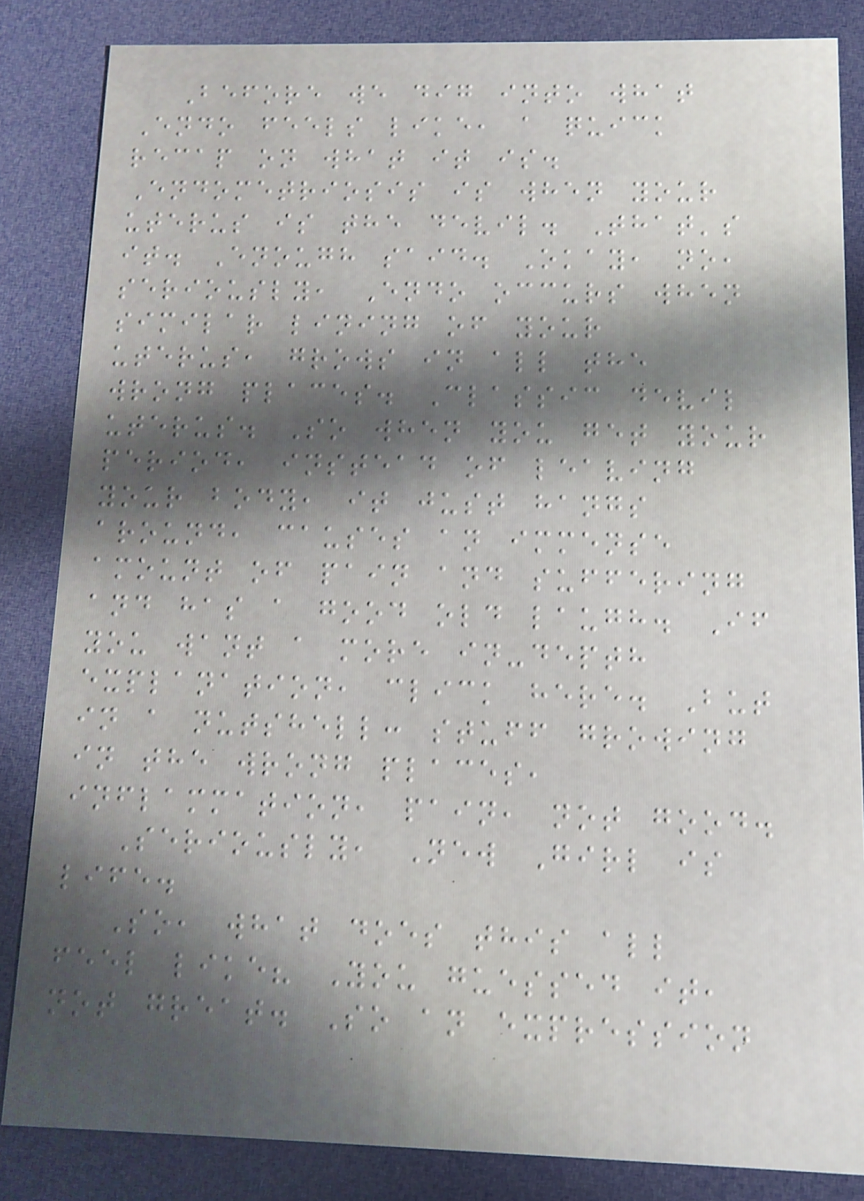Before we dig into what
Endo feels like, a quick
recap on what it is.
Endometriosis is when your
uterus is the devil. That's
it. Enough said. Okay, no,
seriously, Endo occurs when
similar lining of your
uterus, grows in all the
wrong places. Classic devil
uterus. So when you get your
period, instead of leaving
your body, it just hangs
around, causes an immense
amount of pain and suffering
and has a good old laugh. If
you want a more in-depth
explanation, click here. But
in a nutshell: stuff growing
in the wrong places,
inflammation, pain, not good.
Seriously, New Girl is
life.
So, what does this all
feel like? You guessed it,
not great. So an expression
